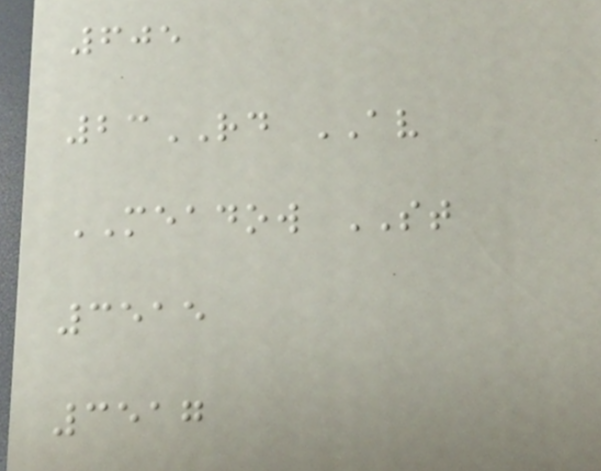605
23RD AV
MEADOW ST
3515
3517
